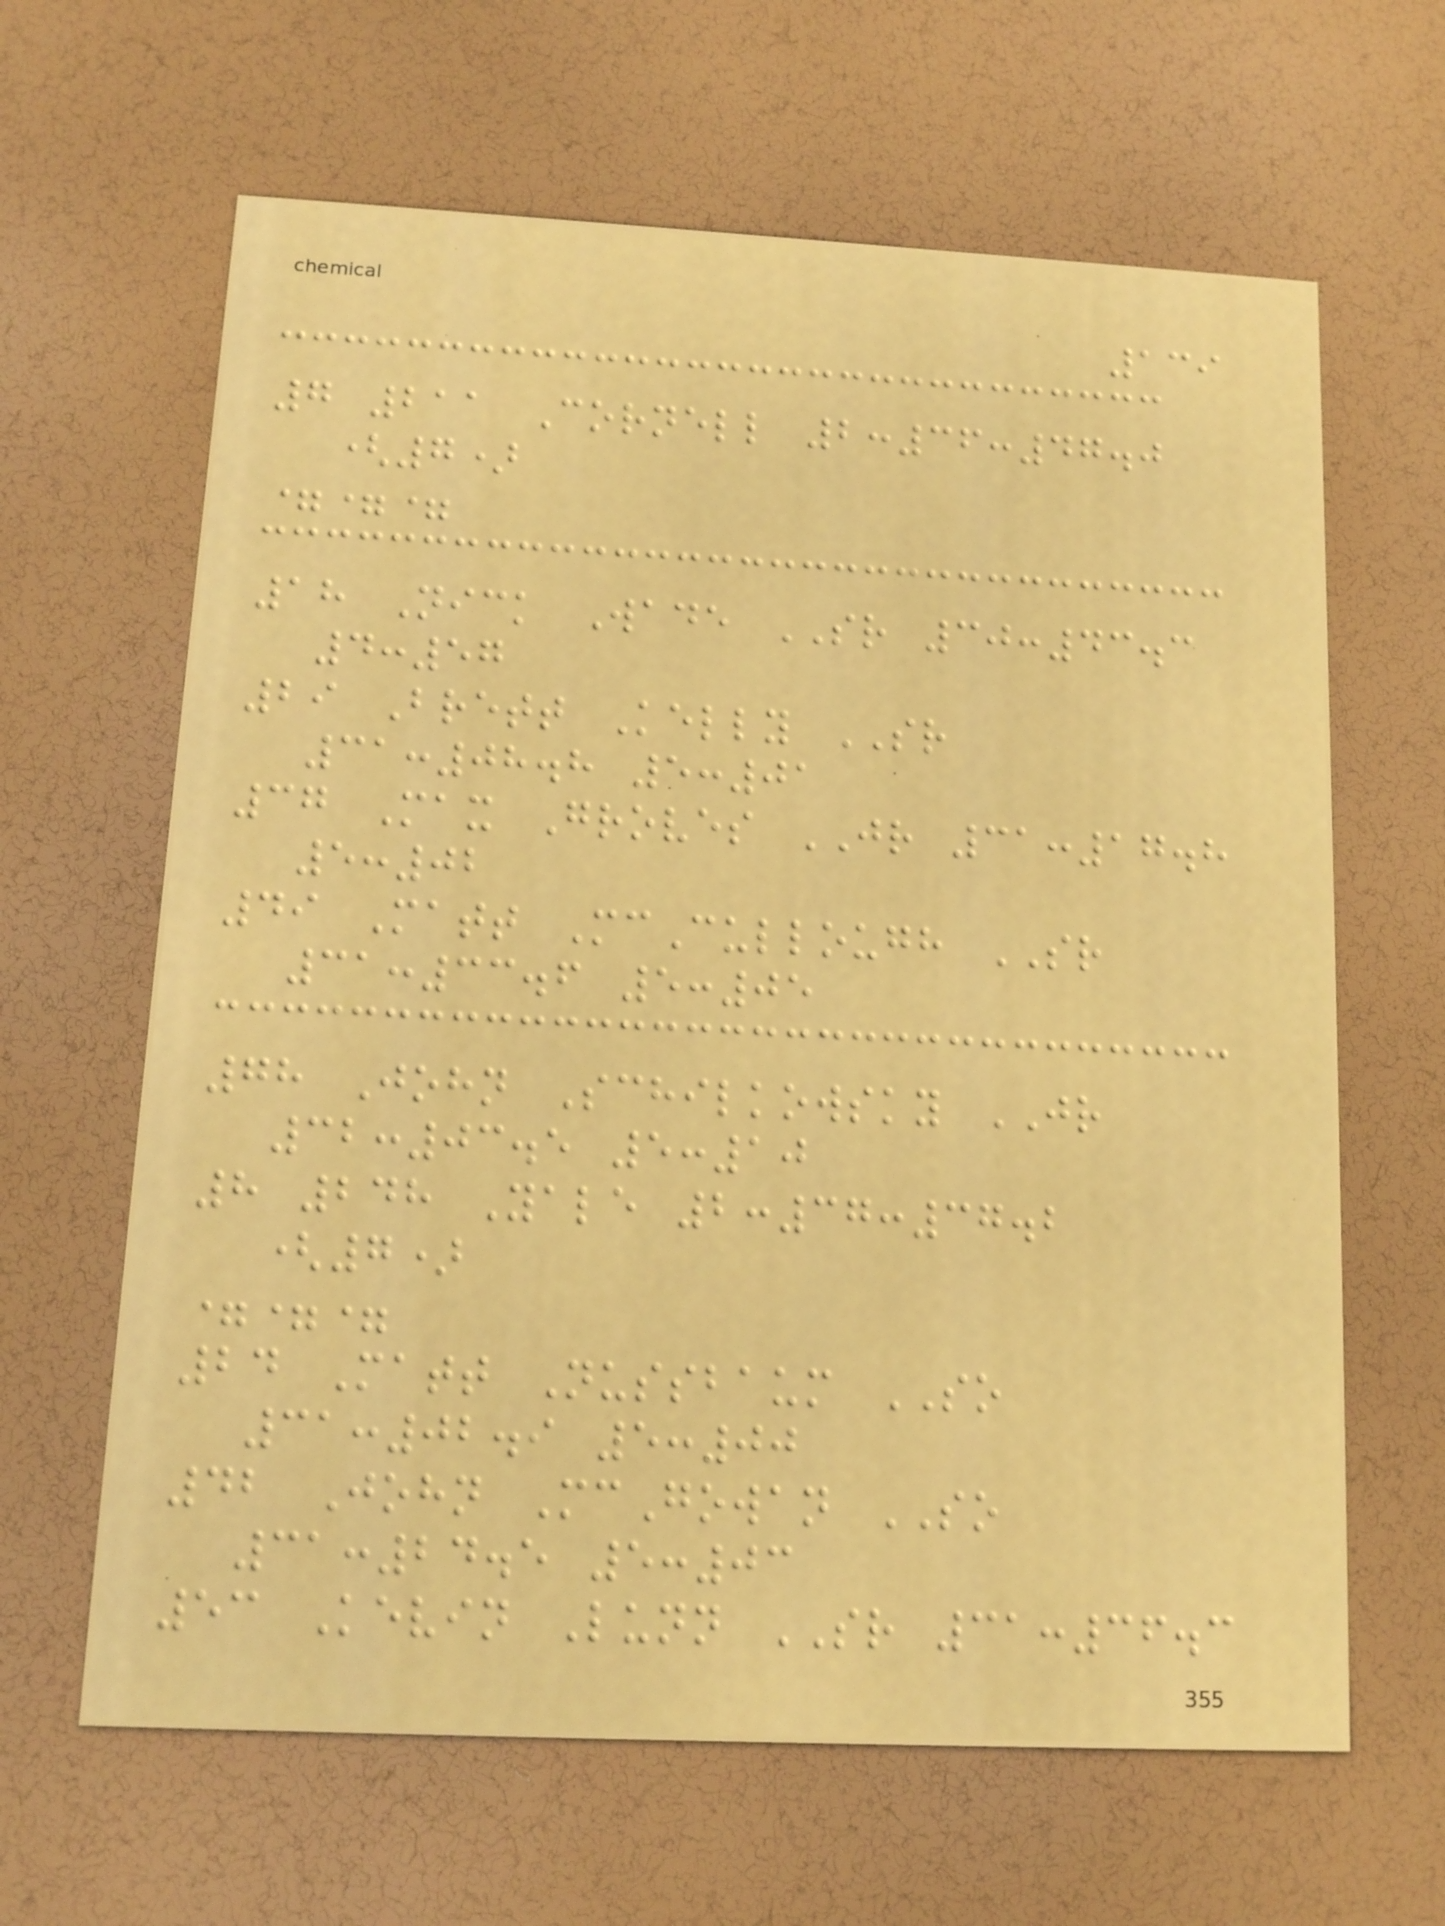139
7 211 Cornell 2:36:47.0
(7)
===
18 Nick Wade SR 30:43.3
4:57
29 Brett Kelly SR
31:08.8 5:01
37 Max Groves JR 31:17.8
5:02
49 Matt McCullough SR
31:33.6 5:05
78 John Schilkowsky JR
32:03.5 5:10
8 248 Yale 2:37:37.2
(7)
===
24 Matt Nussbaum SO
31:02.9 5:00
42 John McGowan SO
31:24.5 5:03
53 Kevin Lunn SR 31:36.3
